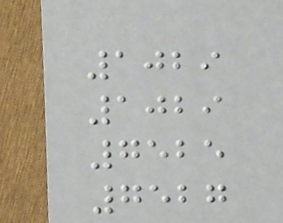1029
1029
7525
7527
